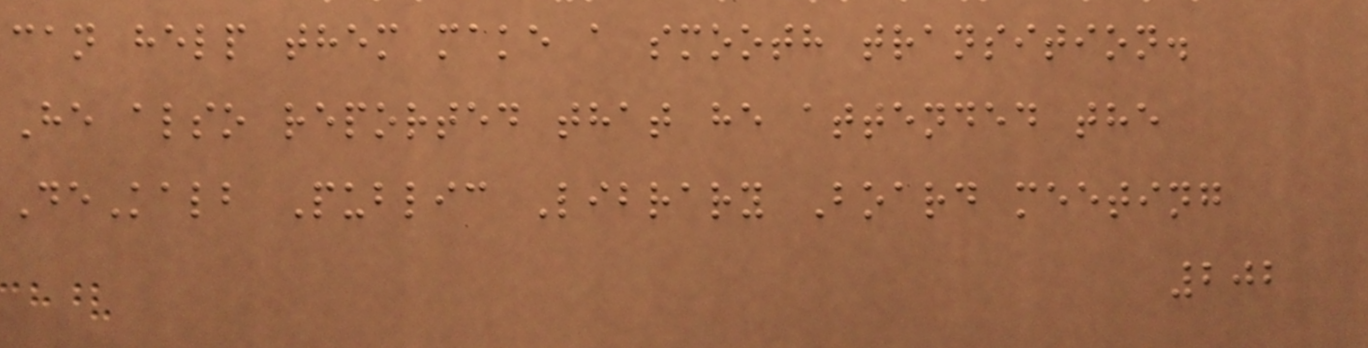can help them make a smooth transition.
He also reported that he attended the
DeKalb Public Library Board meeting
202
